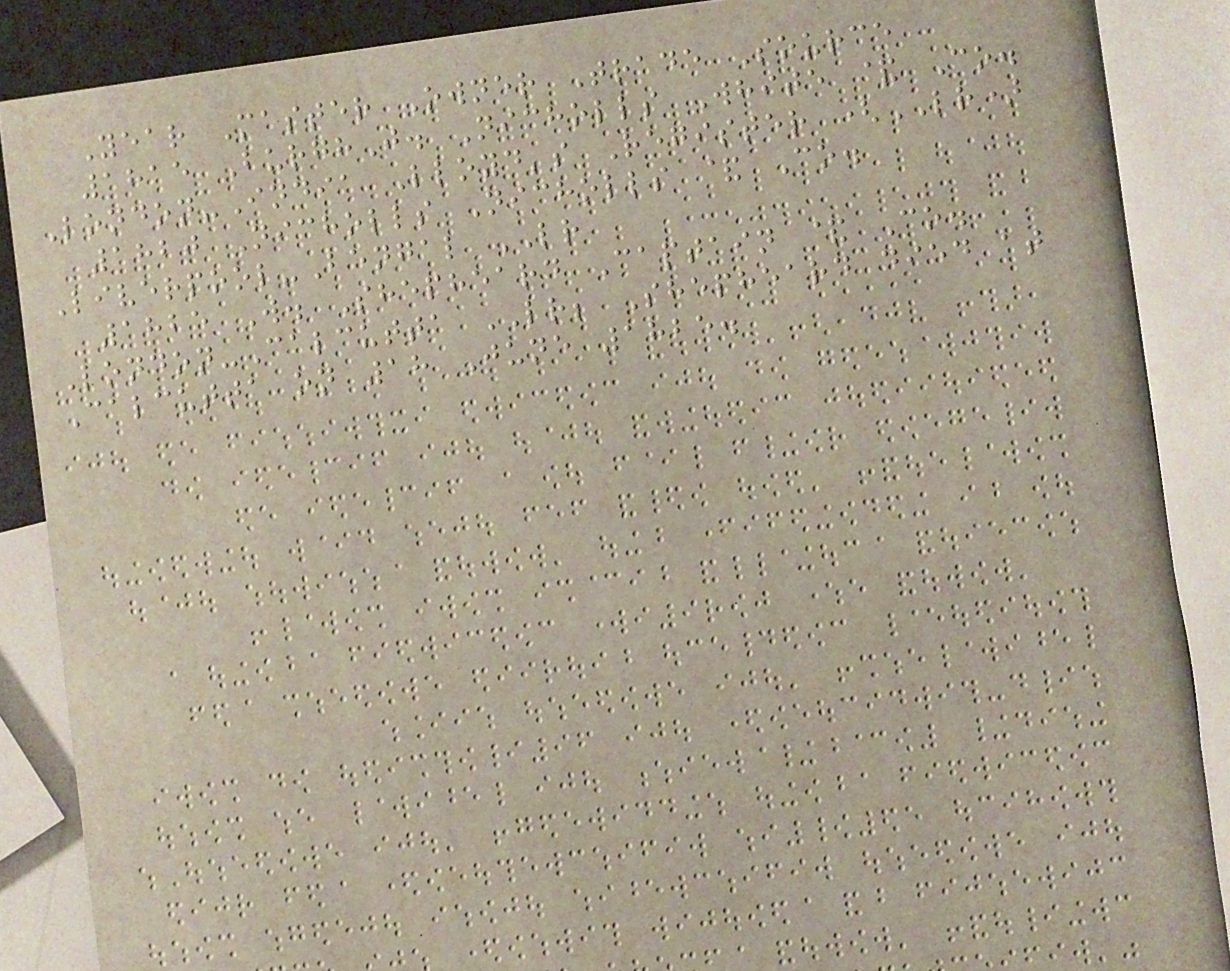Year Master Owner Trade Source
1815 BurghJ. Nicholls White & Co.
London-India Lloyd's Register (LR)
1820 Nicholls Nicholls & Co.
Liverpool-Bengal LR
1825 W. Shepheard Captain & Co.
London-Calcutta LR; Shepheard died at
Calcutta on 18 June 1825.
